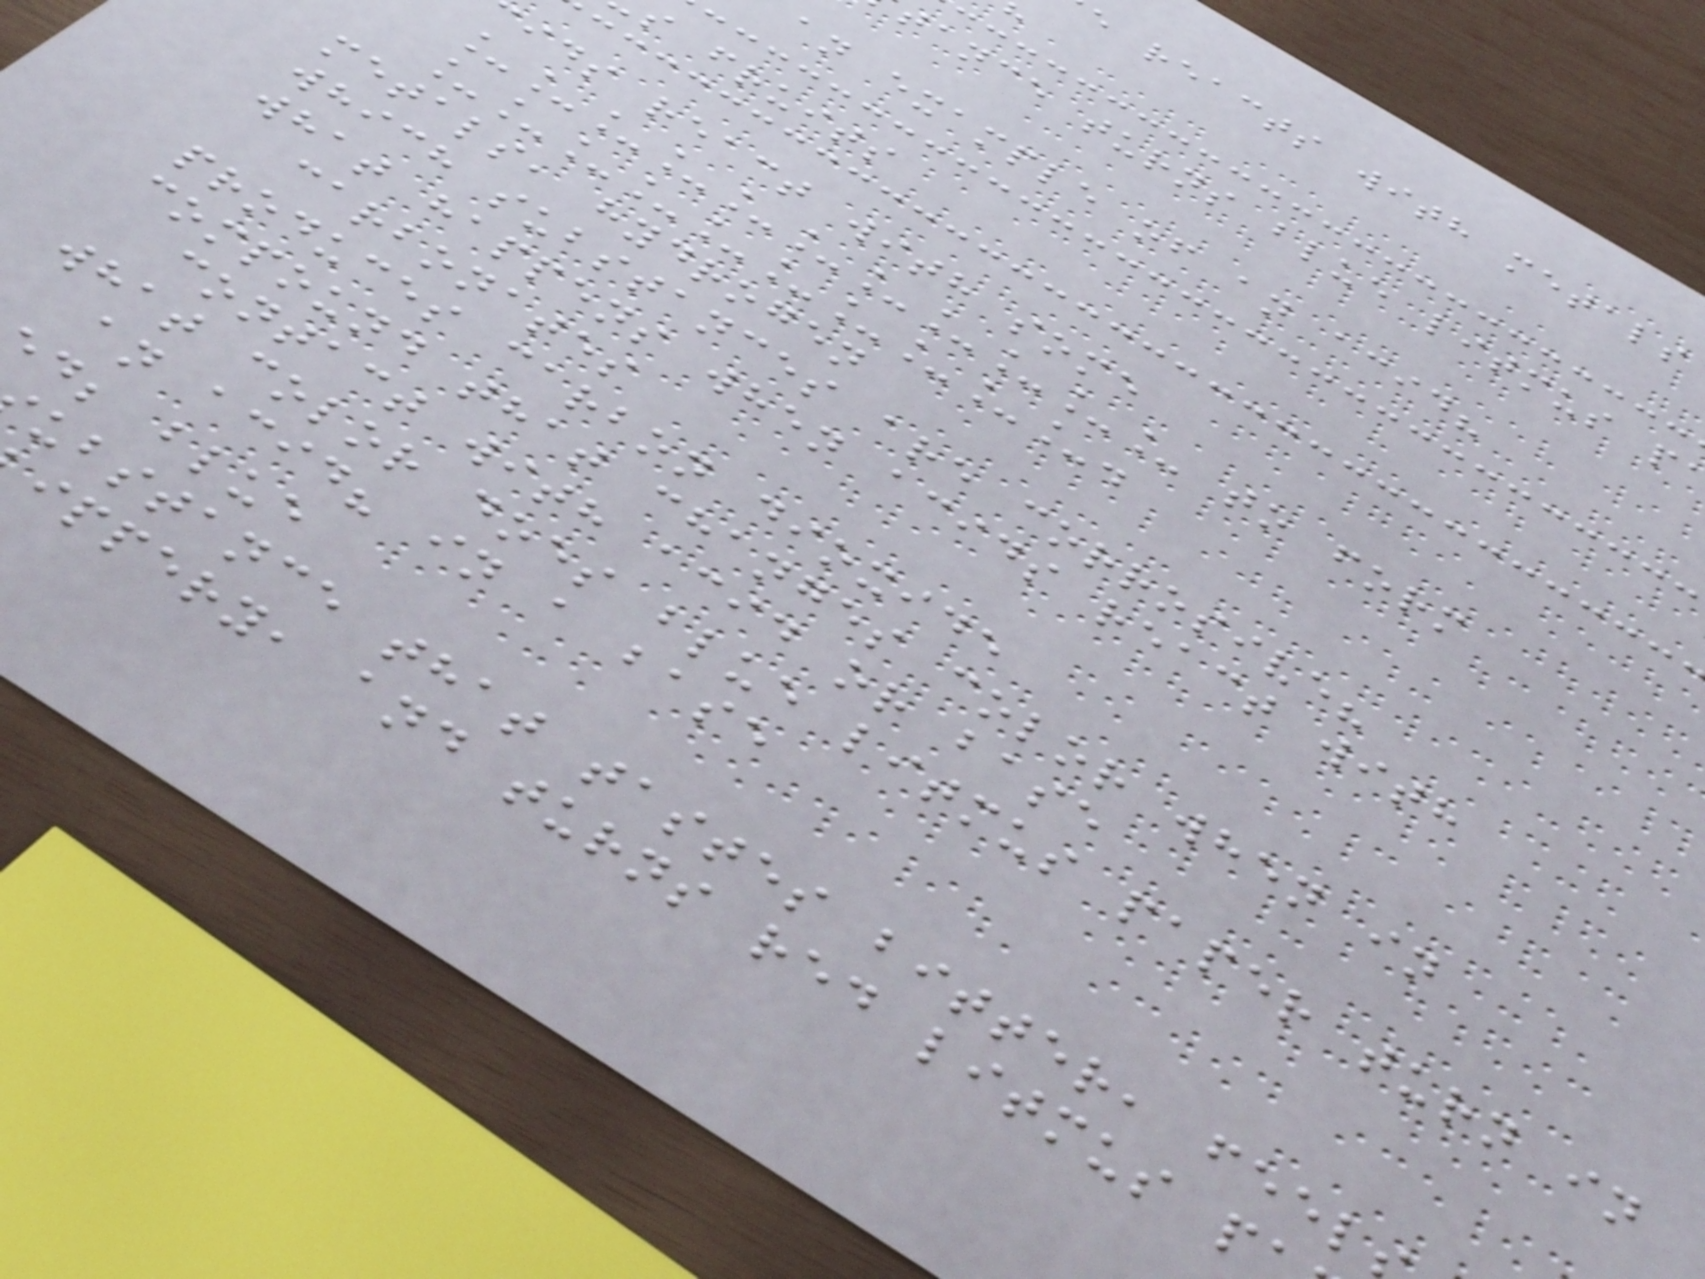e reacts with metals
tance turns blue litmus p
an example of an acid?
s fruits
ids react with some
___________ to form
__________.
metals, hydrogen
which substances are corrosive?
what happens when acids react with
carbonates
produces carbon dioxide
compound that changes color when in
contact with acid or base
what color does blue litmus paper turn in
an acid? in a base
d; blue
ubstance that tastes bitter, feel
ippery, and turns red litmus p
